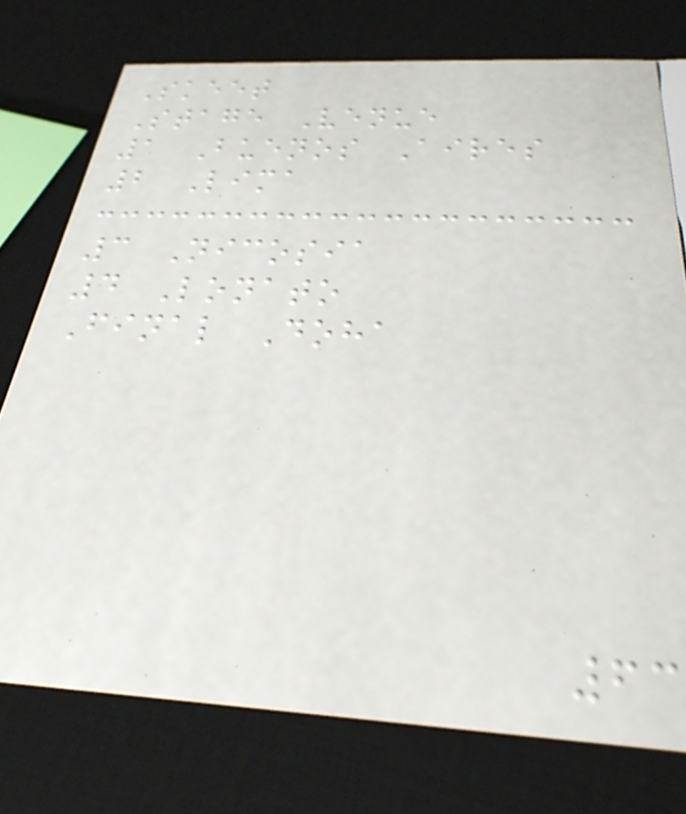Skeet
Stage Venue
1 Buenos Aires
2 Lima
3 Nicosia
4 Lonato
Final Doha
63
